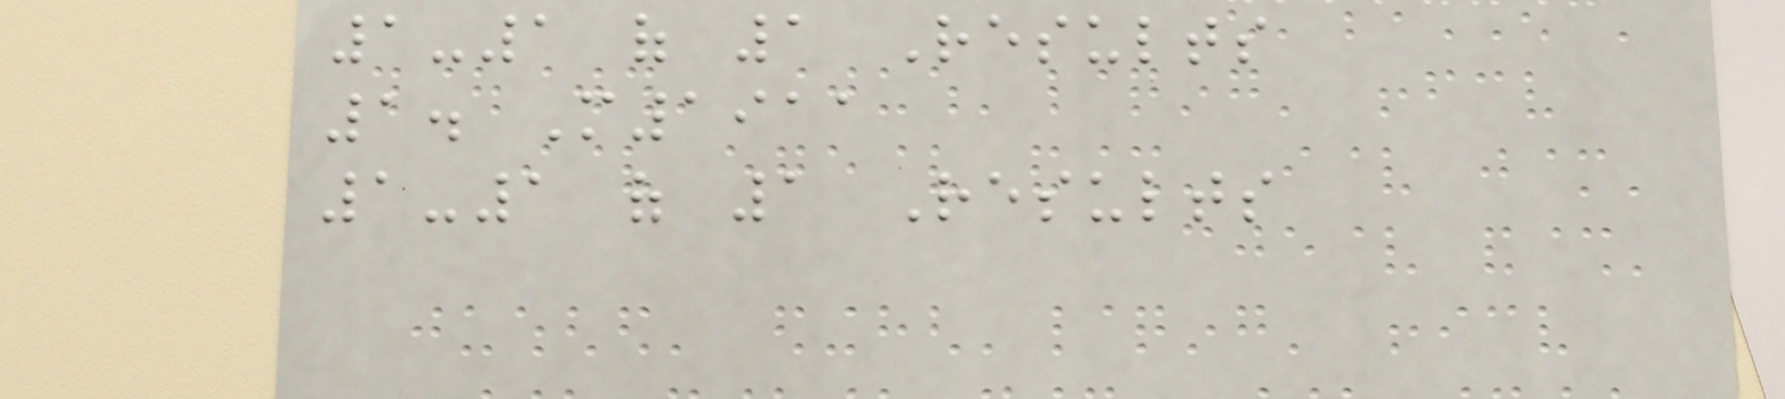1-1 of 1 Results
1. M1911
1-1 of 1 Results
